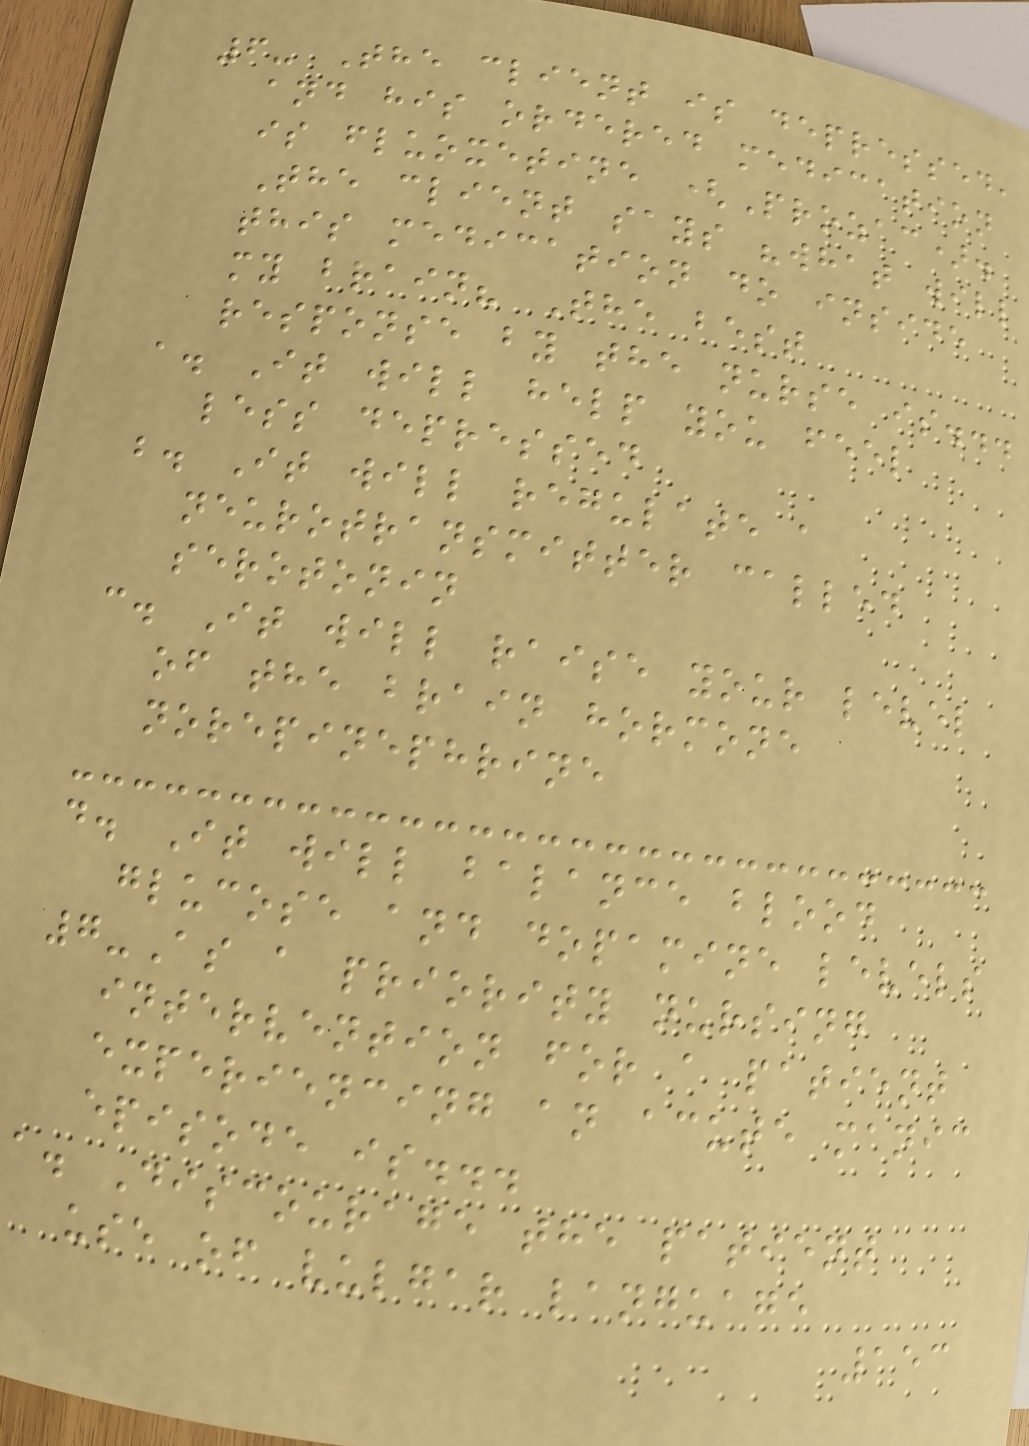6- The client is depressed,
and his ordered medication
is fluoxetine (Prozac).
The client says "what will
this medication do inside
my brain? The best
response by the nurse is...
a. It will help you feel
less depressed
b. It will regulate a
neurotransmitter called
serotonin
c. It will raise your level
of the brain hormone
norepinephrine
d. It will balance blood
glucose and dopamine levels
7-As a priority nursing
intervention for a patient
experiencing an acute manic
episode is...
a. Discourage the patient
use of vulgar language
153
